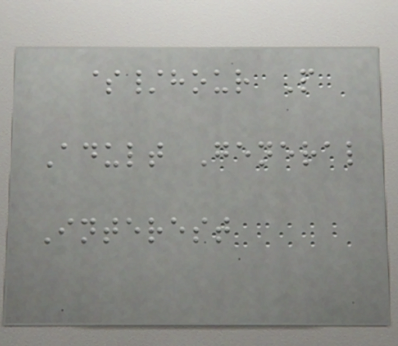$/hour P
Adult General
Interest
